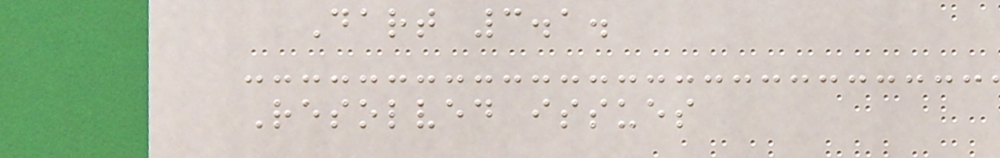Dart 3.1.
Resolved issues
